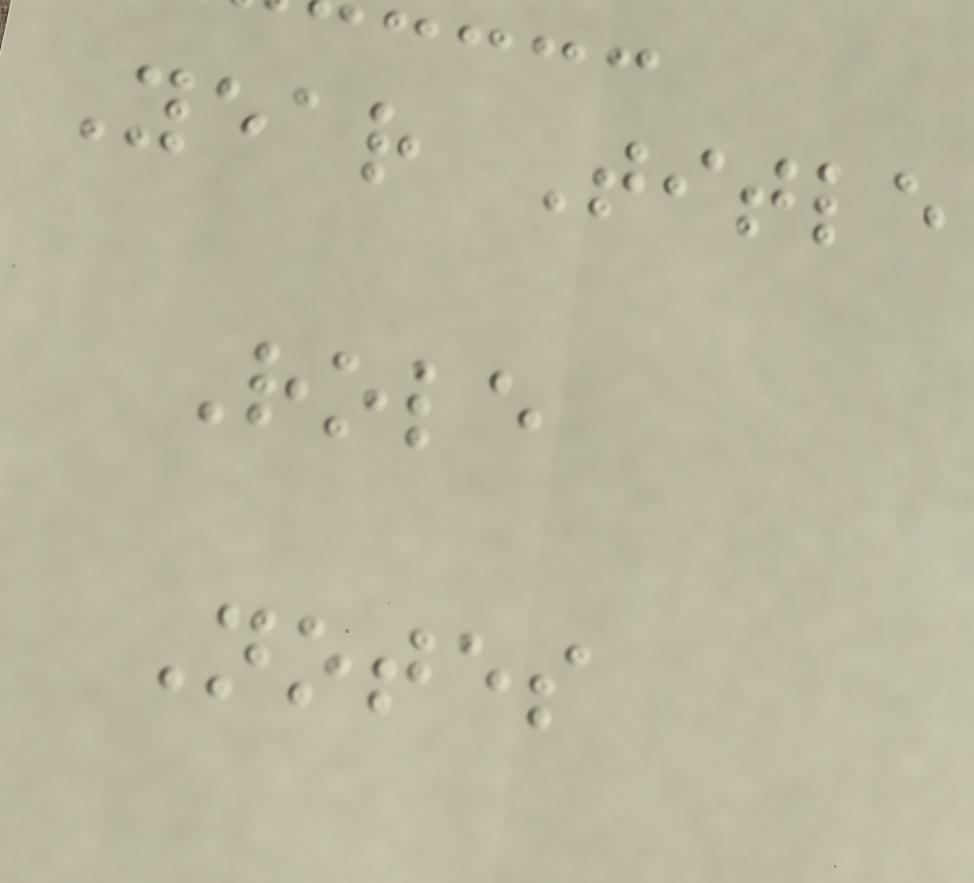Year Title
Role
Notes
